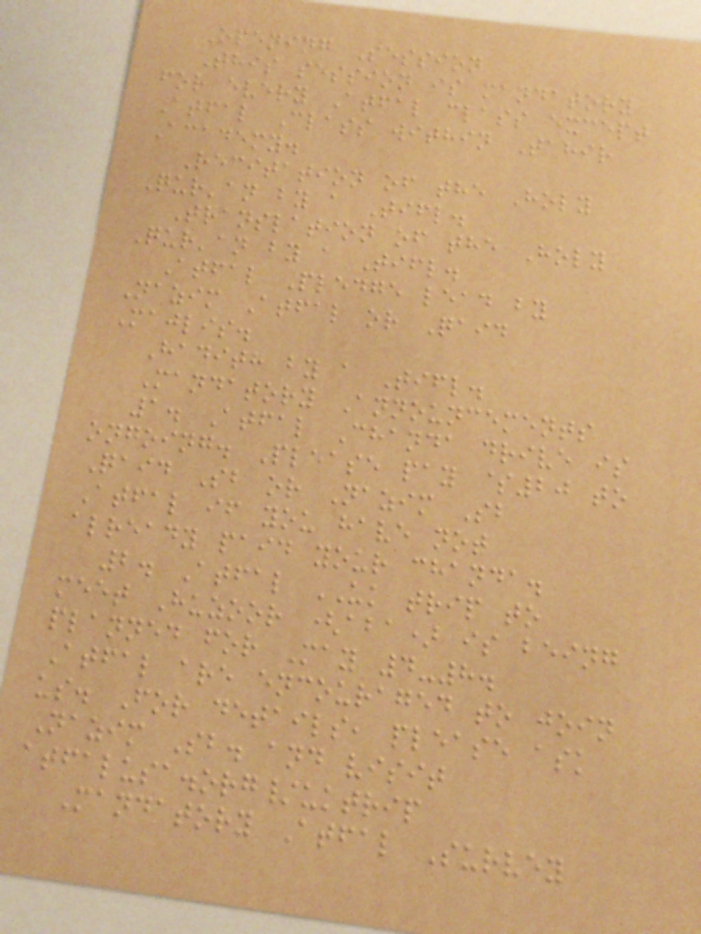Opening Session
This session is mandatory
for every Atfal class except
Atfal Class within Tahir
Academy.
Recitation of the Holy
Qur'an by a Tifl.
Translation of the Holy
Qur'an by a Tifl.
Atfal Pledge lead by
Nazim Atfal or Qaid
Majlis.
Hadith by a Tifl.
Mandatory Announcements
1. Atfal Chanda drive is
ongoing. Please pay $20 to
Qaid Sb or Nazim Sb
Atfal if you have not
already paid your chanda.
2. Atfal UK trip to
meet Huzoor (aba) is being
planned for May 4-8.
Atfal are encouraged to join
us. For details, please ask
Nazim Sb. and visit
atfalusa.org/uktrip
Mandatory Atfal Survey
